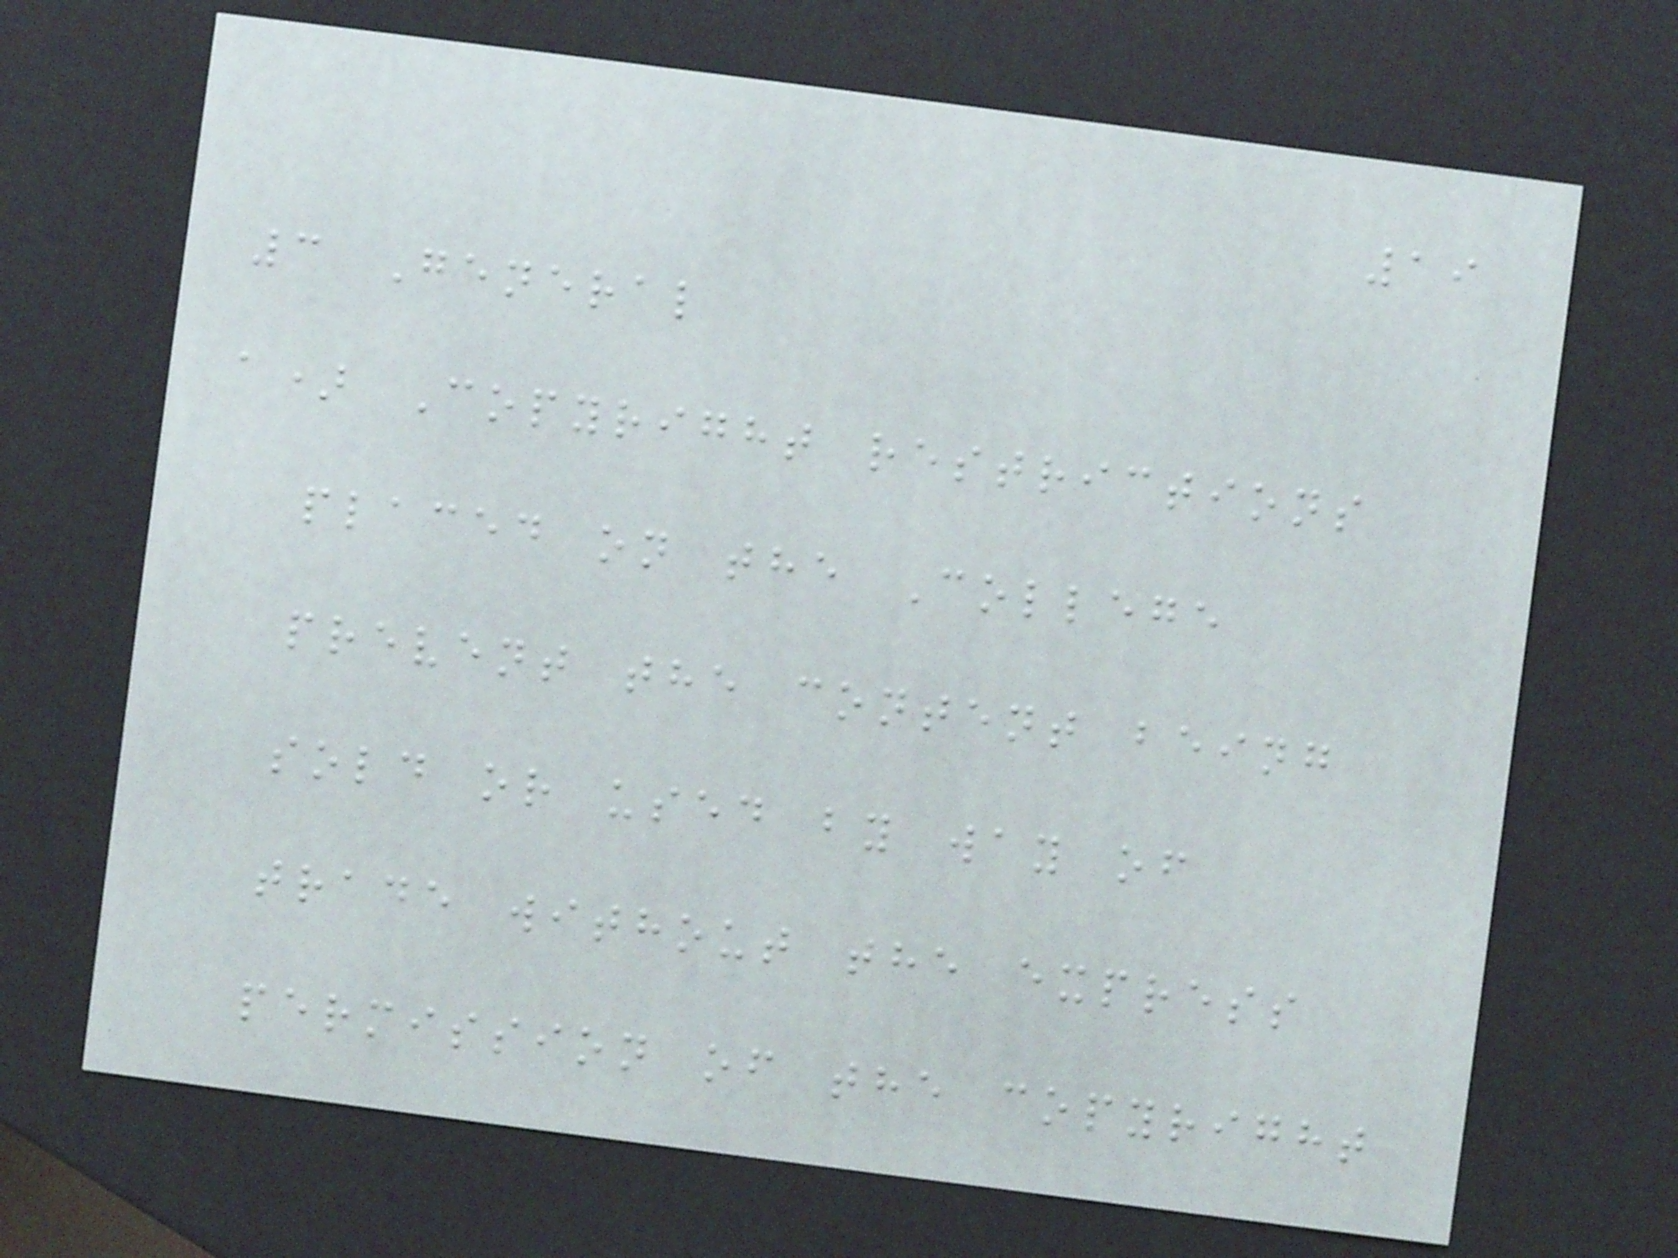19
3 General
a) Copyright restrictions
placed on the College
prevent the content being
sold or used by way of
trade without the express
permission of the copyright
